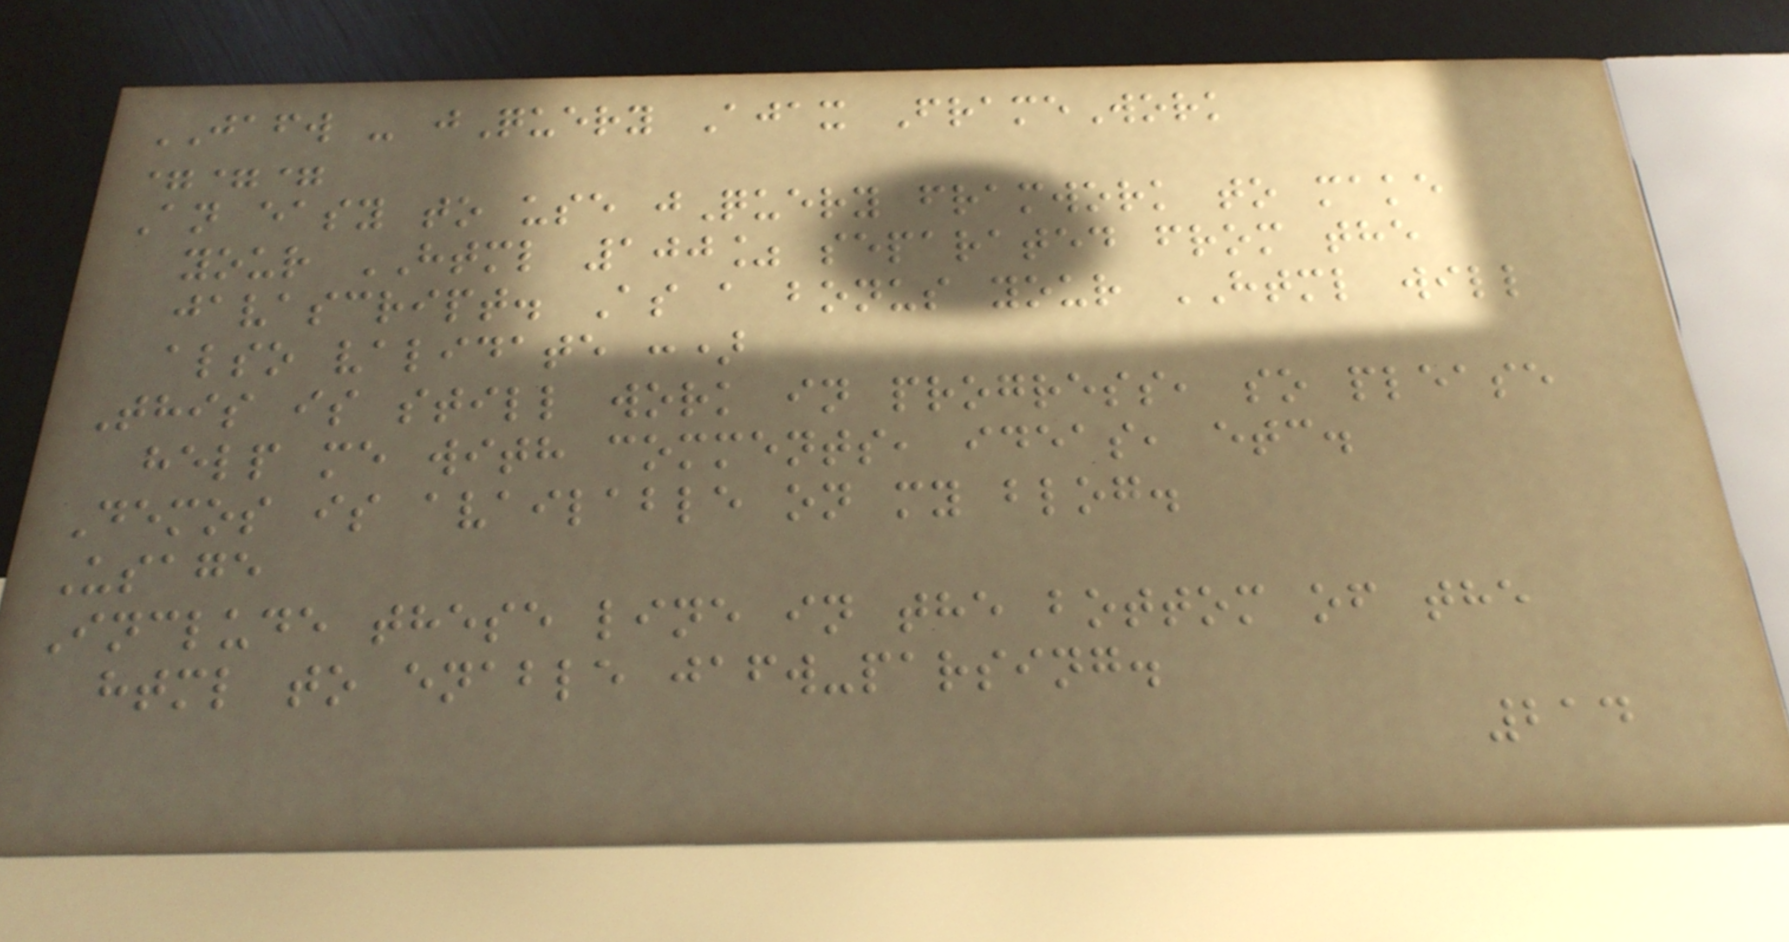JAFW - jQuery Ajax FrameWork
===
An easy to use jQuery framwork to make
your HTML 100% separated from the
javascript. As a bonus your HTML will
also validate :)
This is still work in progress, so please
help me with comments, ideas, etc.
Demos is available on my blog.
Usage
Include these line in the bottom of the
html to enable jafw-parsing.
214
